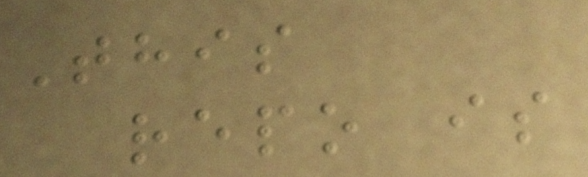This
repo is
